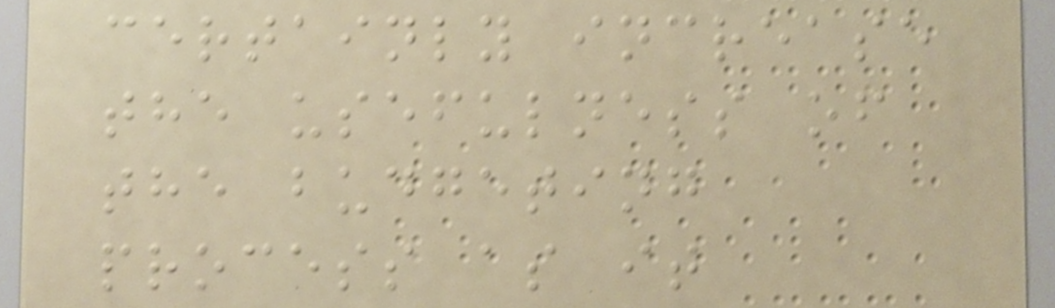certainly increase
the usefulness of
the budgeting
process as it
